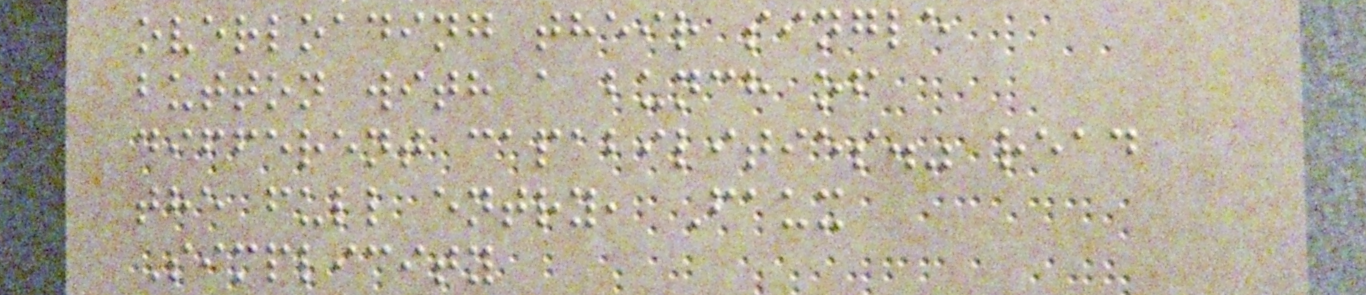overloading their single
button with a bunch of
different capabilities." read
the full entry, Faux
Simplicity
